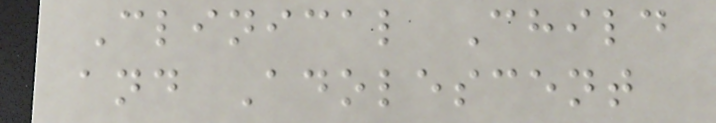Clinical Child
and Adolescent
